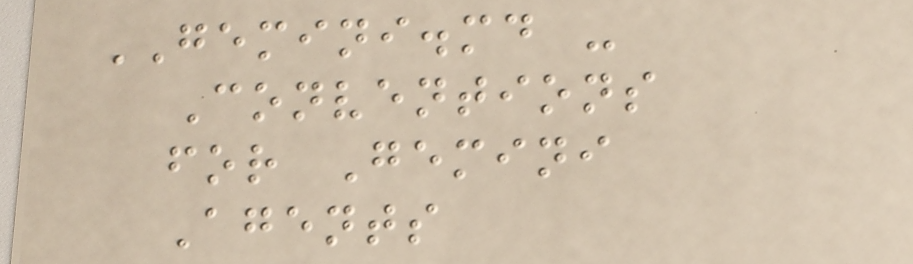GEMINI.md -
Conventions
for Gemini
Agents
